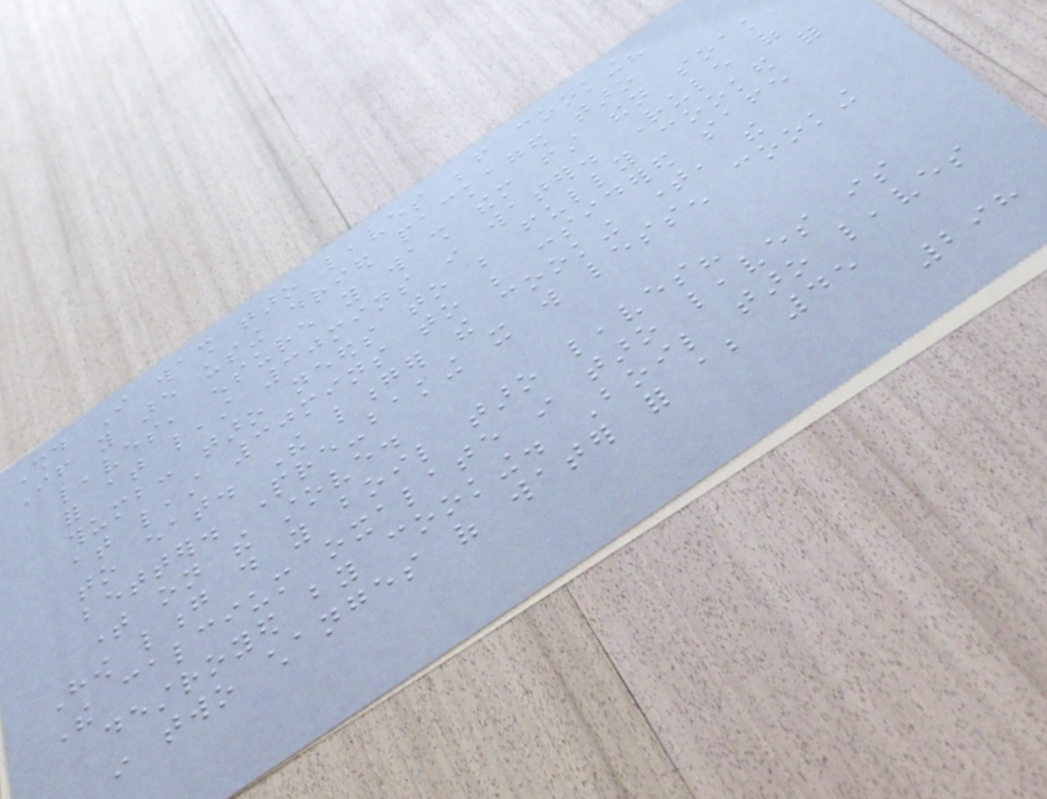Should I wash taro leaves before cooking?
If you are using dried packaged taro
leaves, ensure you wash them first then soak
for at least 30mins in water. Rule of
thumb: taro needs to be fully cooked for
at least 30mins to be considered safe
to eat. The longer the cooking time, the
better. Pre-baking it will lessen cooking
time on the stove.
How long do you boil taro leaves?
The calcium oxalate in taro leaves is
destroyed by cooking. Boil taro leaves
in two changes of water for about 45
298
